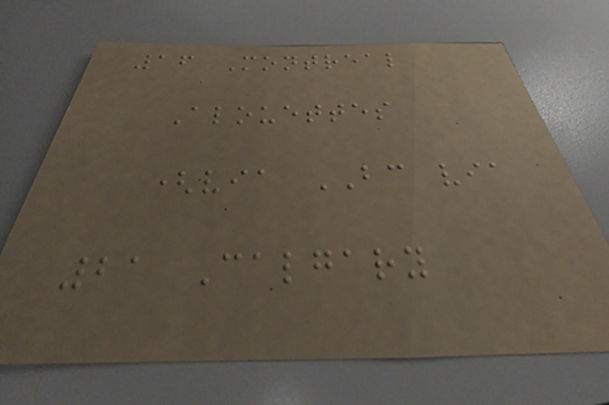16 Montreal
Alouettes
(via BC via
21 Calgary
